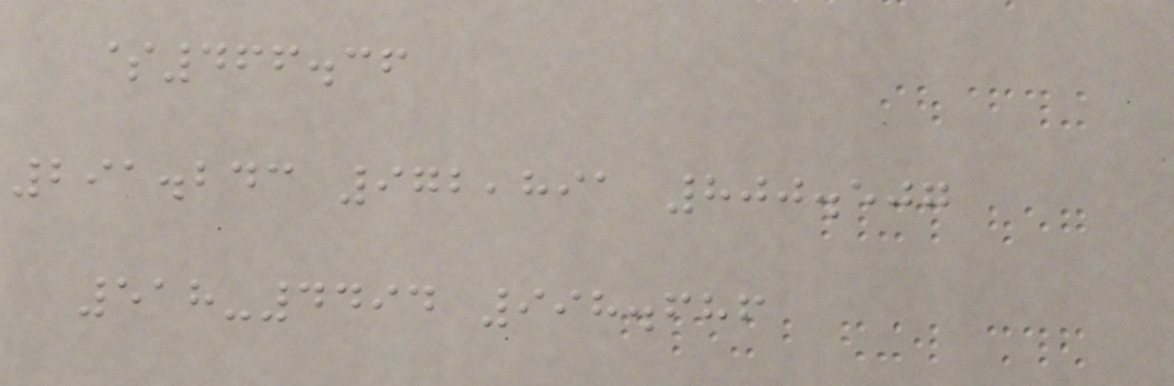$466.36
291.243 972,891 800.507
518-4494 998.686
